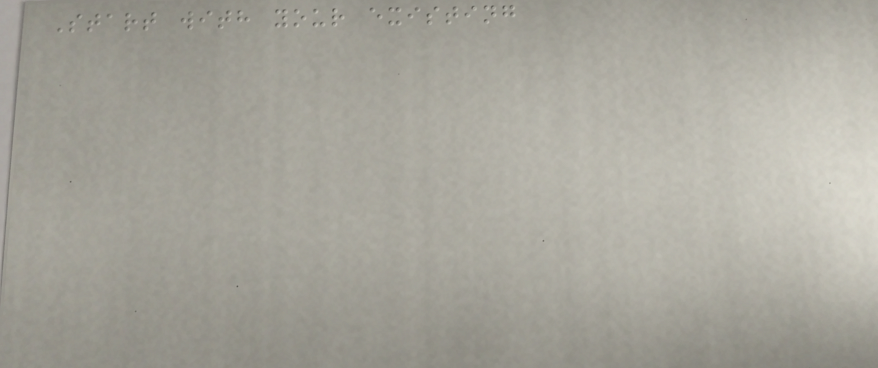Start with your existing
